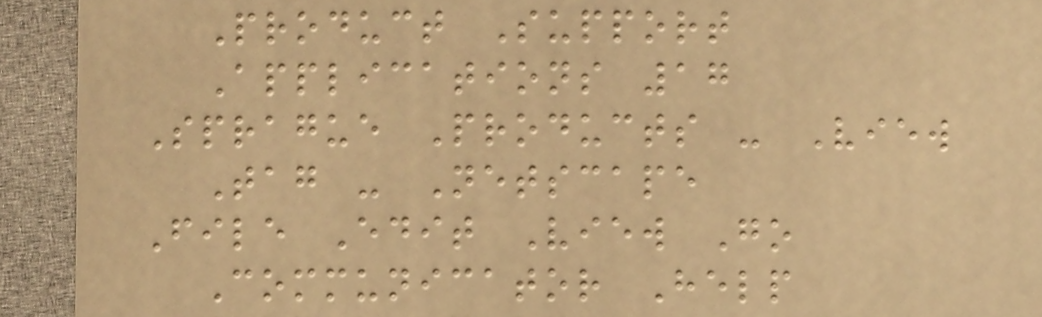Product Support
Applications 17
Sprague Products - View
Tag - Netscape
File Edit View Go
Communicator Help
